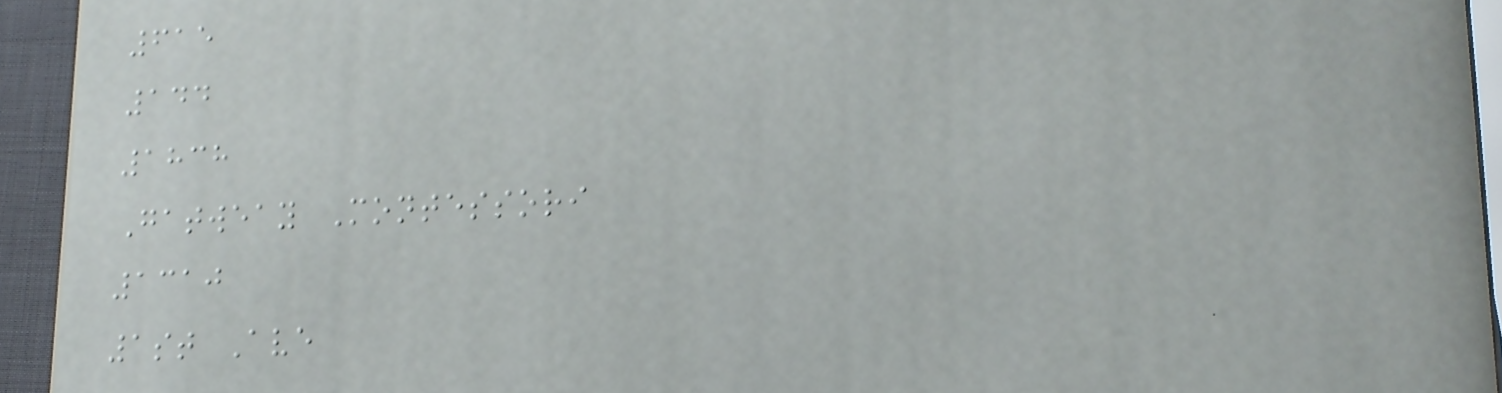615
144
1838
Gatweay Montessori
1310
1st Ave
